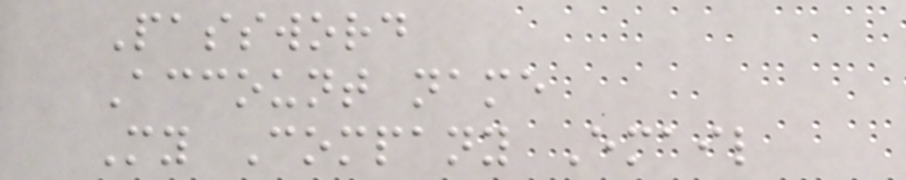Password
Account name
My Company Email
